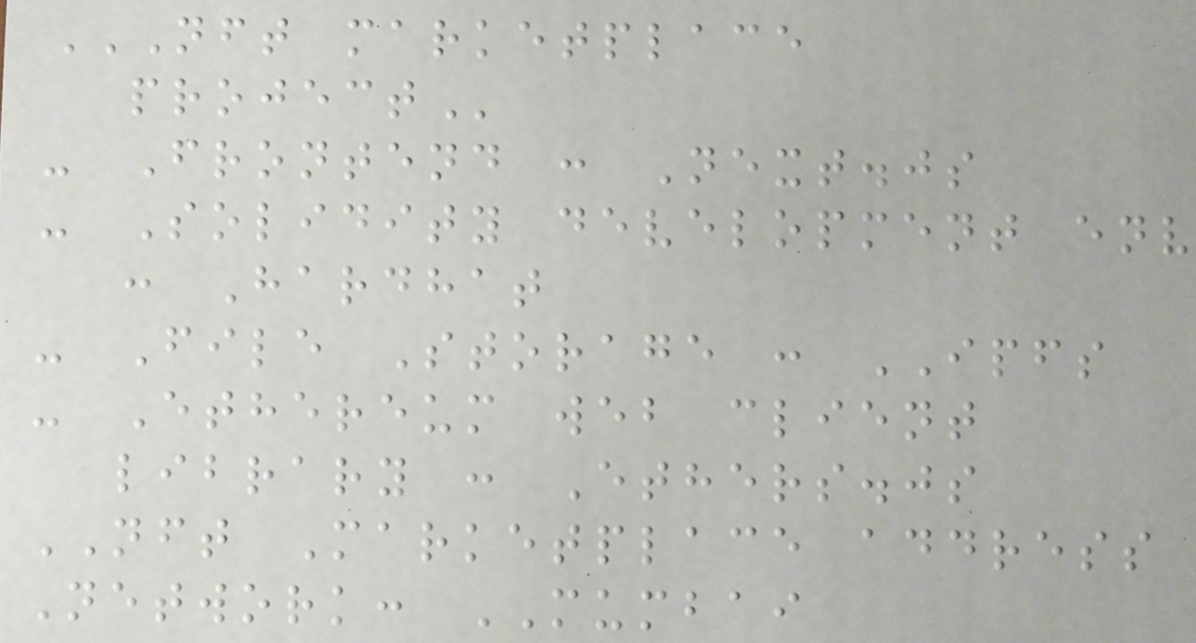NFT MARKETPLACE
PROJECT
- Frontend : Next.js
- Solidity development env
: Hardhat
- File Storage : IPFS
- Ethereum web client
library : Ethers.js
NFT Marketplace address
Network: MUMBAI
